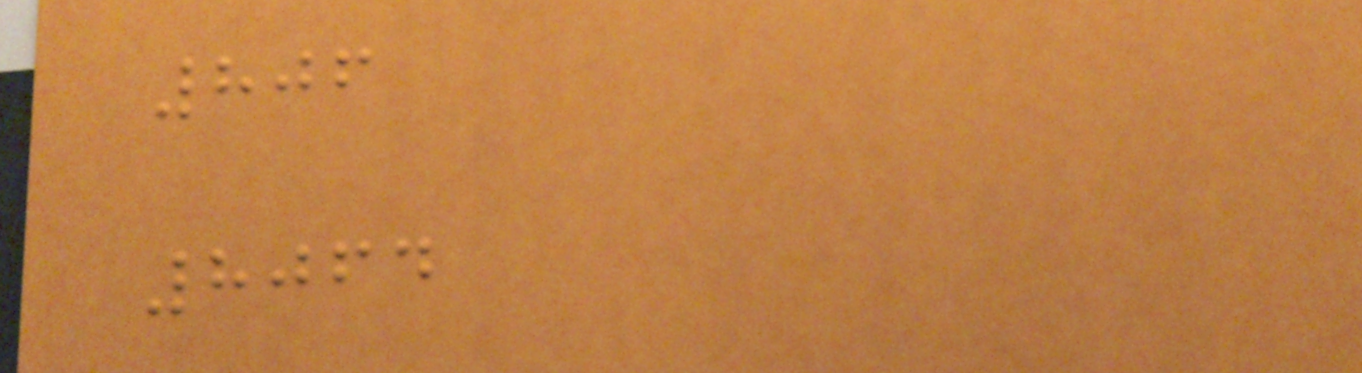806
8064
